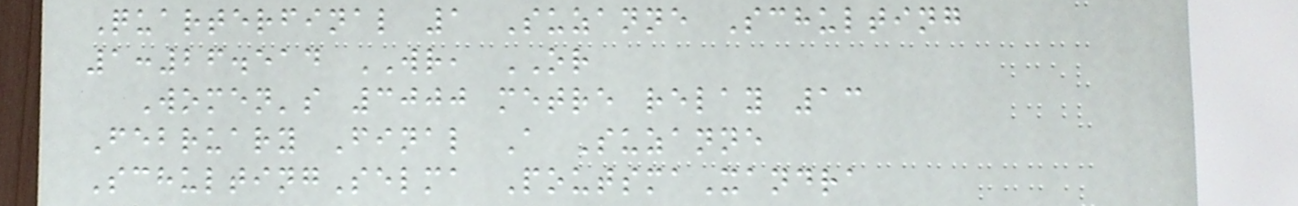Quarterfinal 1 Suzanne Schulting
1:26.514 WR, OR
Women's 3000 metre relay 13
February Final A Suzanne
SchultingSelma PoutsmaXandra
